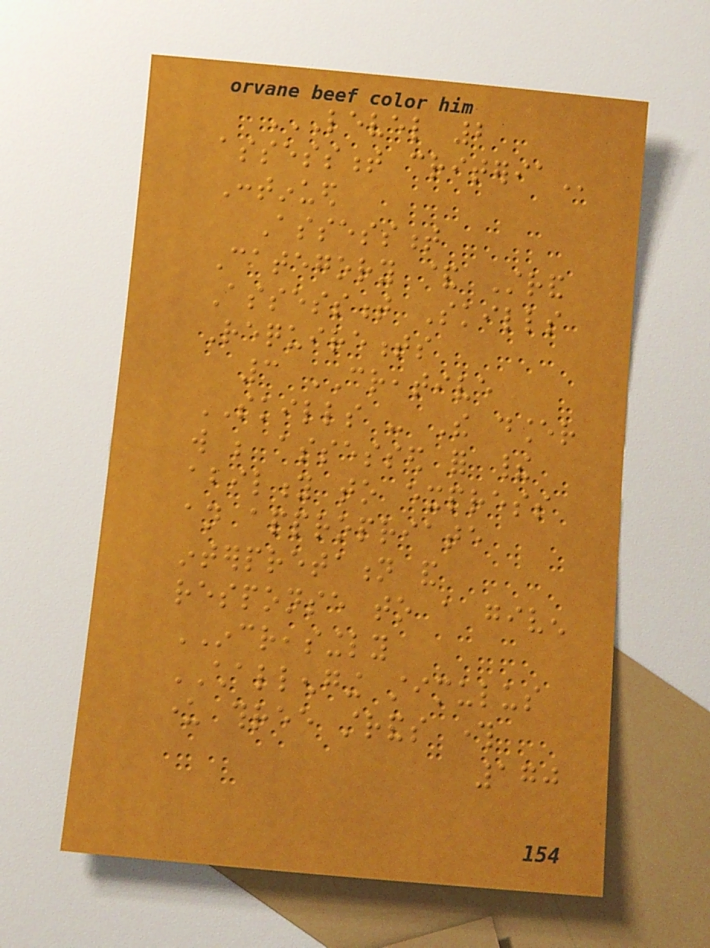LEVEL 2
ASSESSMENT CRITERIA
Continued
Assessment
Category & Strand
Assessment Skills
Requirements
3 CREATIVE
SKILLS - The dancer
will be assessed for their
ability to express
an appropriate
interpretation and
response to a given
INCREASINGLY
CHALLENGING stimulus
under three strands through
170
